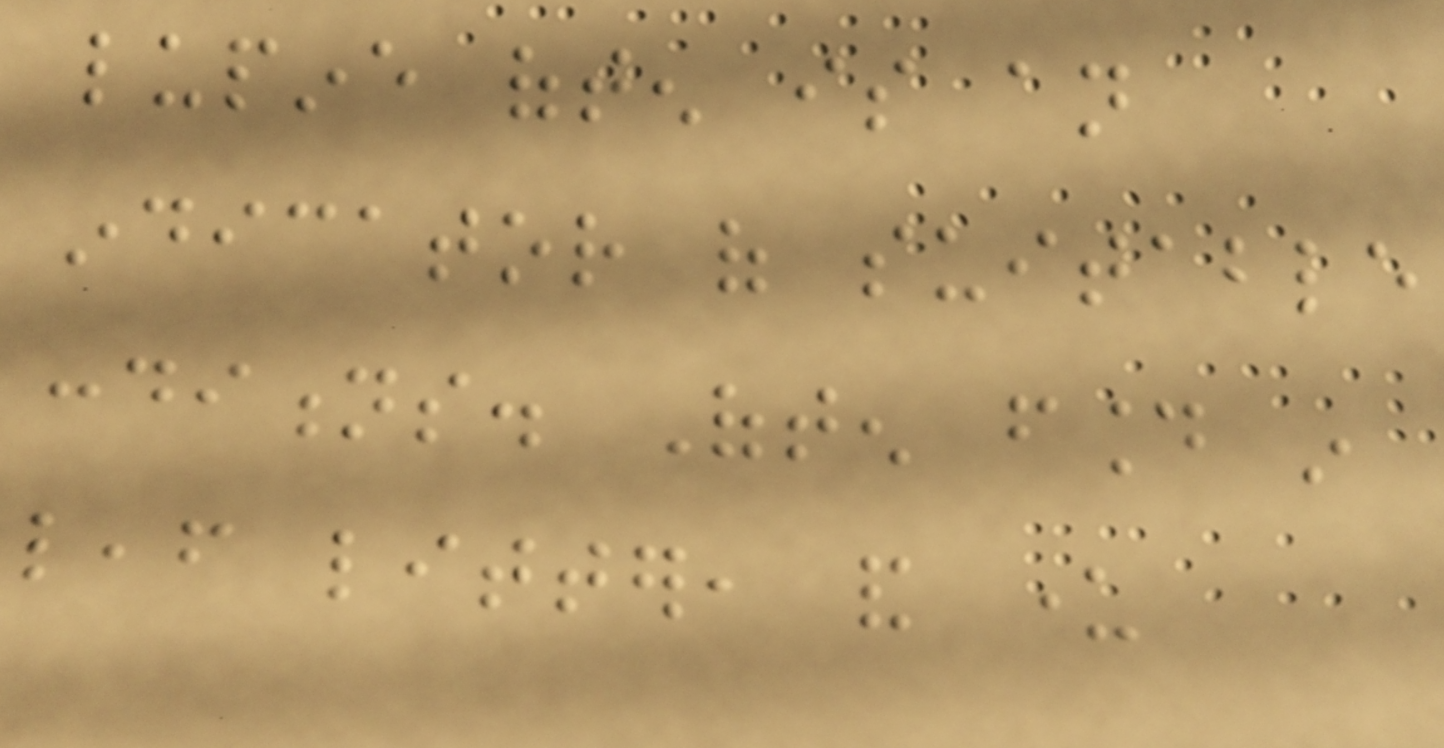lupine often is an
indicator of suitable
conditions. Often found in
leaf litter, and under
